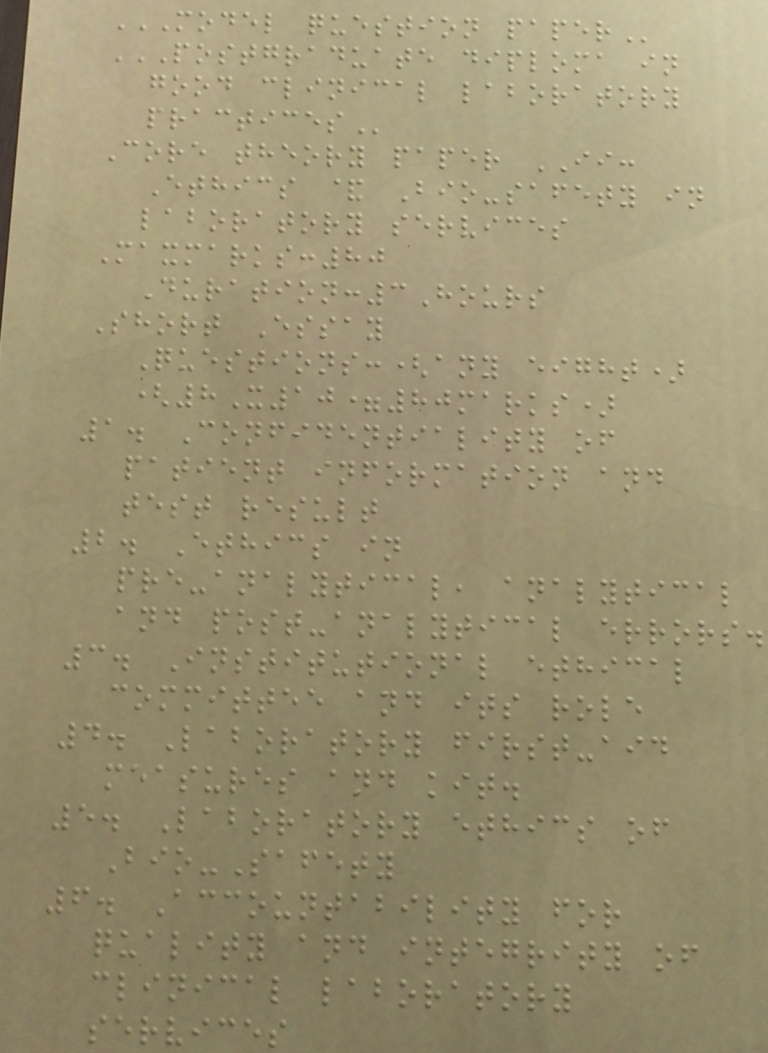MODEL QUESTION PAPER
POSTGRADUATE DIPLOMA IN
GOOD CLINICAL LABORATORY
PRACTICES
Core theory paper II:
Ethics & Bio-safety in
laboratory services
Maxmarks:80
Duration:3Hours
Short Essay
Questions:(any eight)
(8X10=80marks)
1. Confidentiality of
patient information and
test result
2. Ethics in
pre-analytical, analytical
and post-analytical errors.
3. Institutional ethical
committee and its role
4. Laboratory first-aid
measures and kit.
5. Laboratory ethics of
Bio-Safety
6. Accountability for
quality and integrity of
clinical laboratory
services
